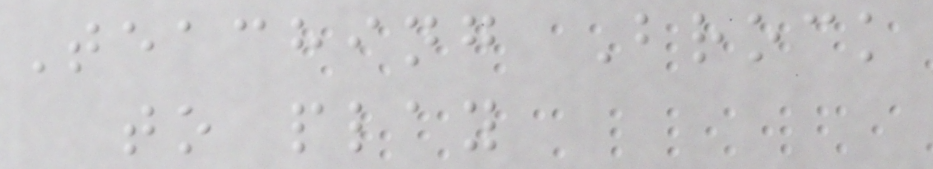Teaching Brock
to play
